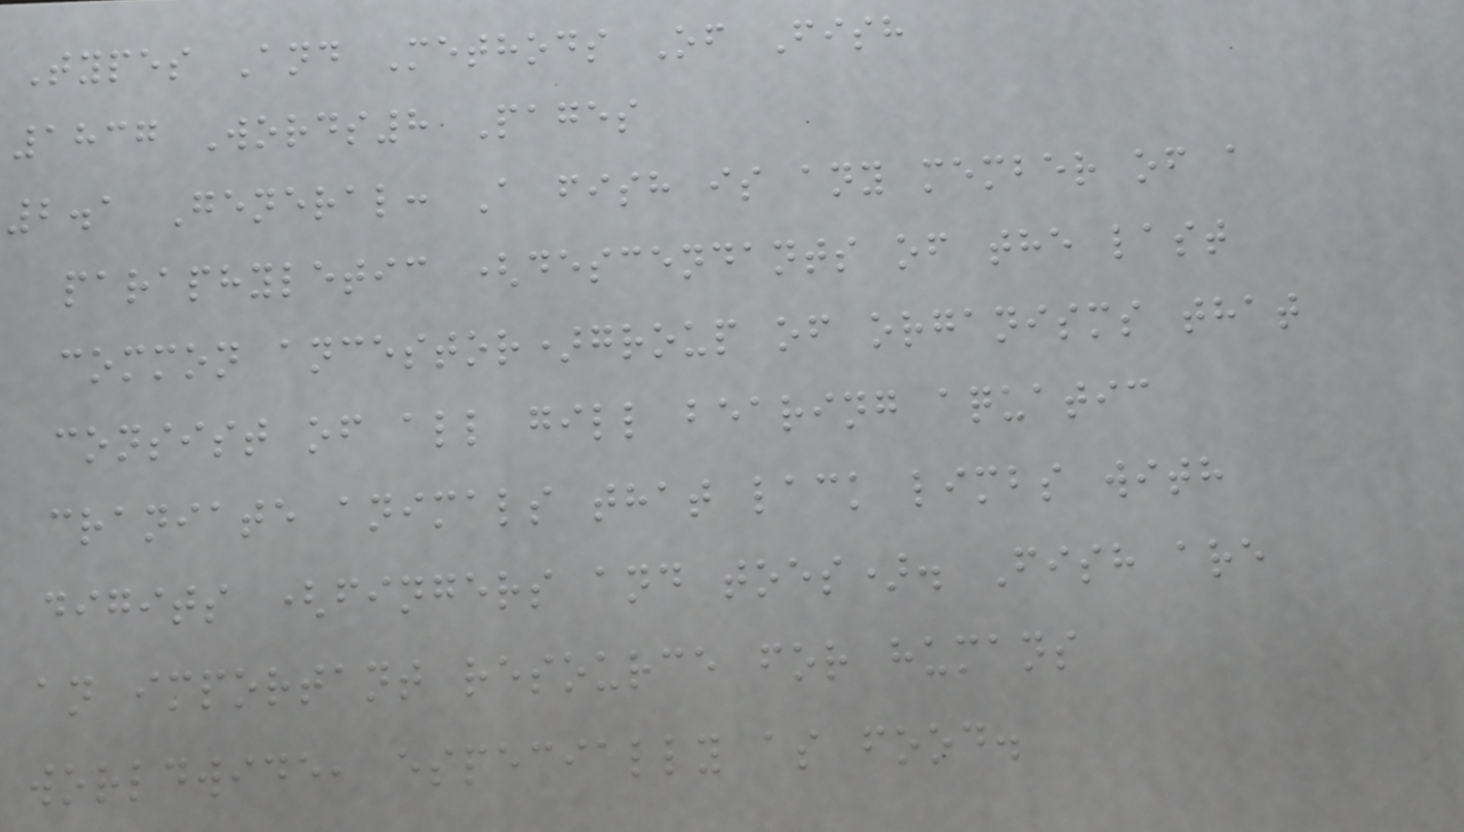Types And Methods Of Fish
1837 Words8 Pages
2.1 General: A fish is any member of a
paraphyletic (descendants of the last
common ancestor)group of organisms that
consist of all gill bearing aquatic
craniate animals that lack limbs with
digits (fingers and toes). Fish are
an important resource for humans
worldwide, especially as food.
